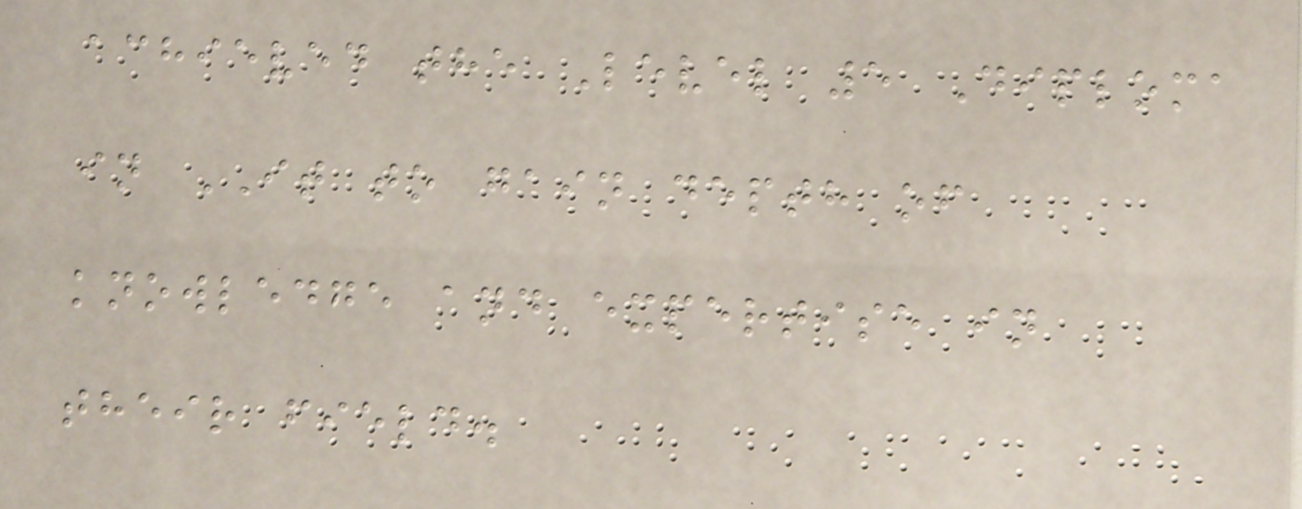achieved the Level 5 Diploma
in IT to gain depth of
knowledge and expertise in
their field.
